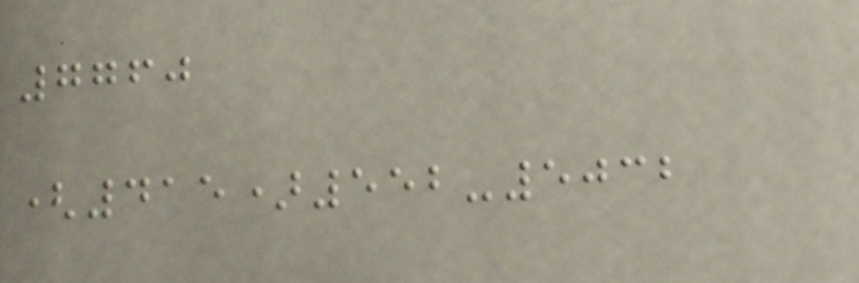7760
(415)552-5032
